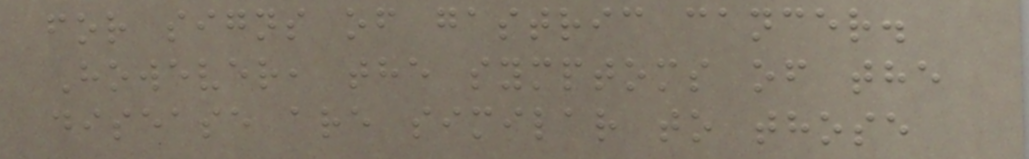for signs of gastric cancer.
However, the symptoms of the
disease are similar to those
